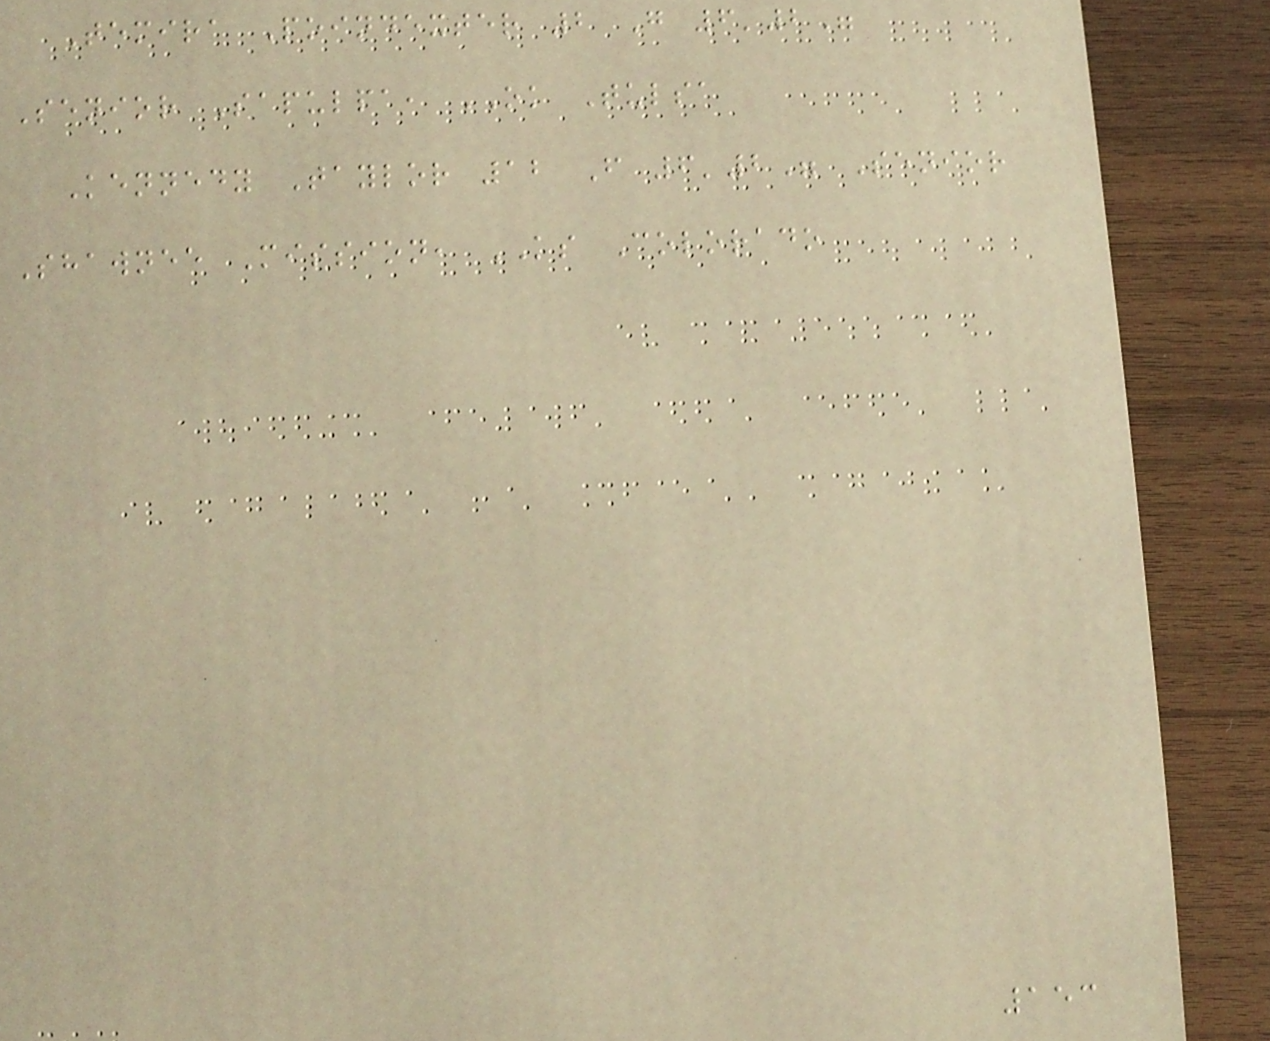Temira Poindexter 2 G 6'2"
Senior Sapulpa, OK Tulsa
Kennedy Taylor 12 F 6'2" Senior
Shawnee Mission, KS Colorado
153
